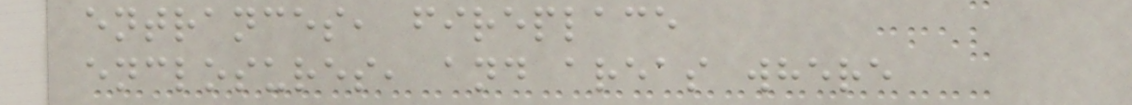entrances, fireplace
enclosures, and areas where
